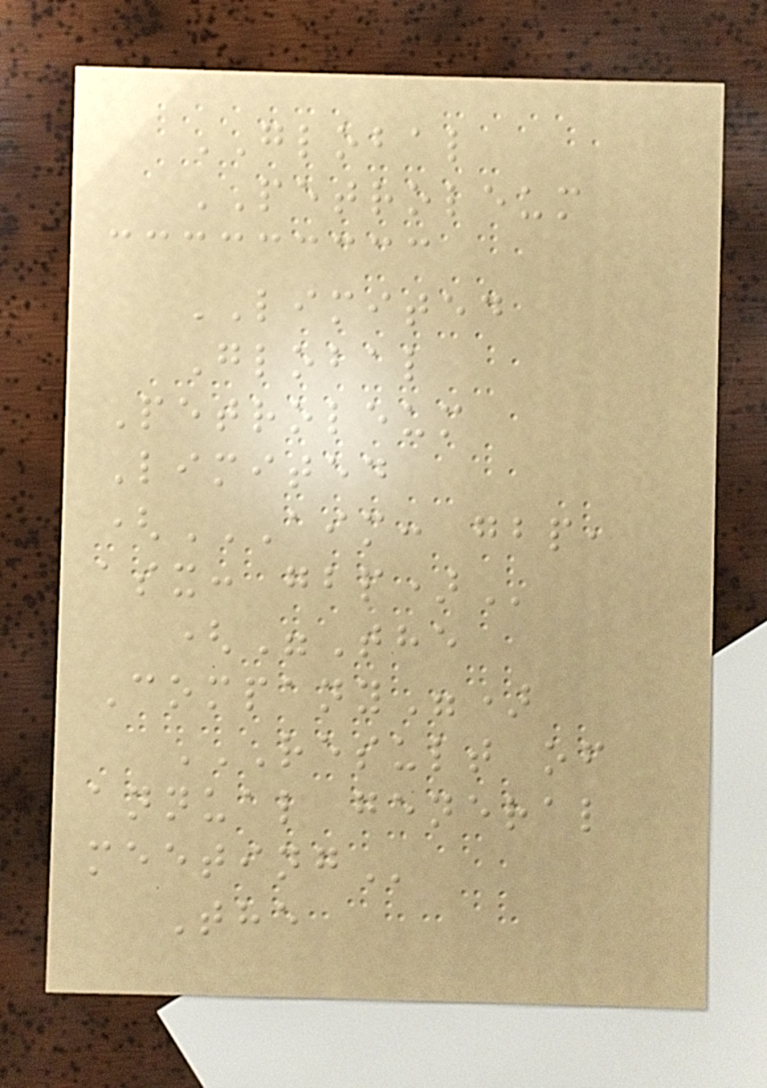GLOBAL
PETROLEUM
LIMITED
Global
Petroleum
Limited
(AIM: GBP,
ASX: GBP)
("The
Company")
RESULT OF
ANNUAL GENERAL
MEETING
The
